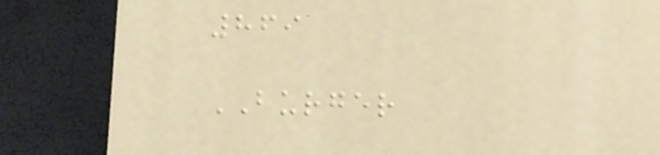869
BURGER
